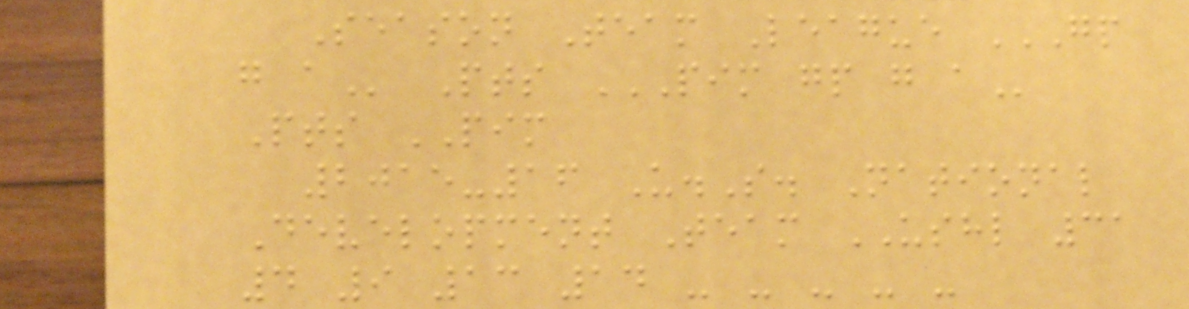Season Team League GP
G A Pts PIM GP G A
Pts PIM
2015-16 U.S. National
Development Team USHL 31
4 9 13 14 - - - - -
